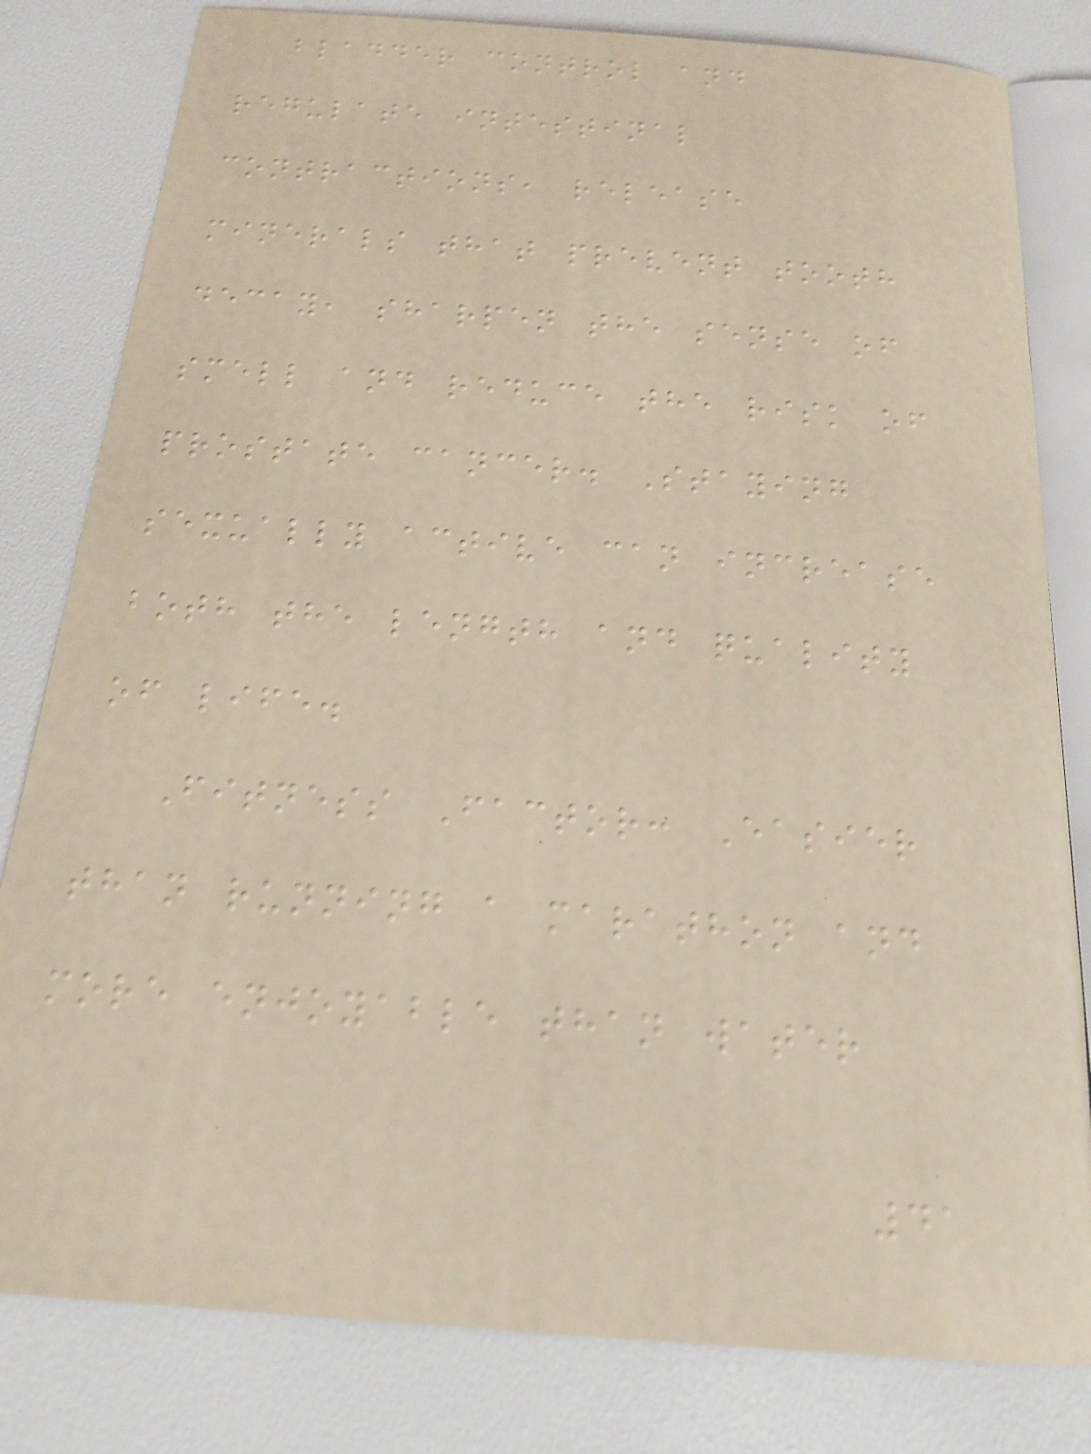bladder control and
regulate intestinal
contractions, release
minerals that prevent tooth
decay, sharpen the sense of
smell and reduce the risk of
prostate cancer. Staying
sexually active can increase
both the length and quality
of life.
Fitness Factor: Easier
than running a marathon and
more enjoyable than water
41
